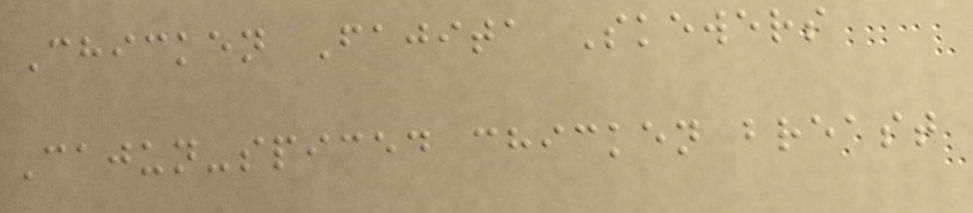Chicken Fajita Skewers
Cajun-spiced chicken breast
